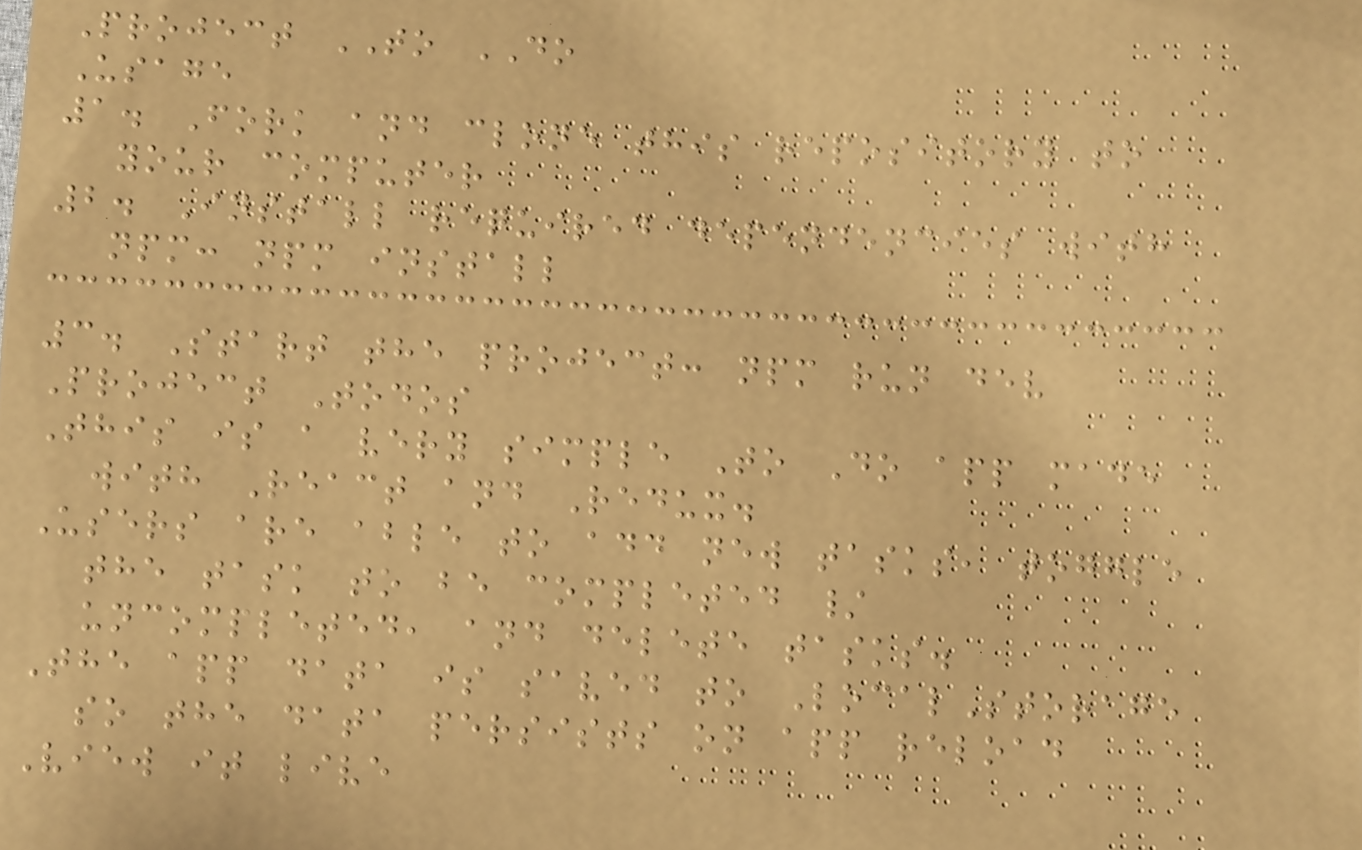Project TO DO
Usage
1. Fork and clone this repository to
your computer
2. Install required dependencies with
npm: npm install
3. Start the project: npm run dev
Project Todos
This is a very simple To Do app made
with React and Redux.
Users are able to add new tasks, toggle
the task to be completed /
uncompleted, and delete tasks.
The app data is saved to LocalStorage
so the data persists on app reload
View it live
